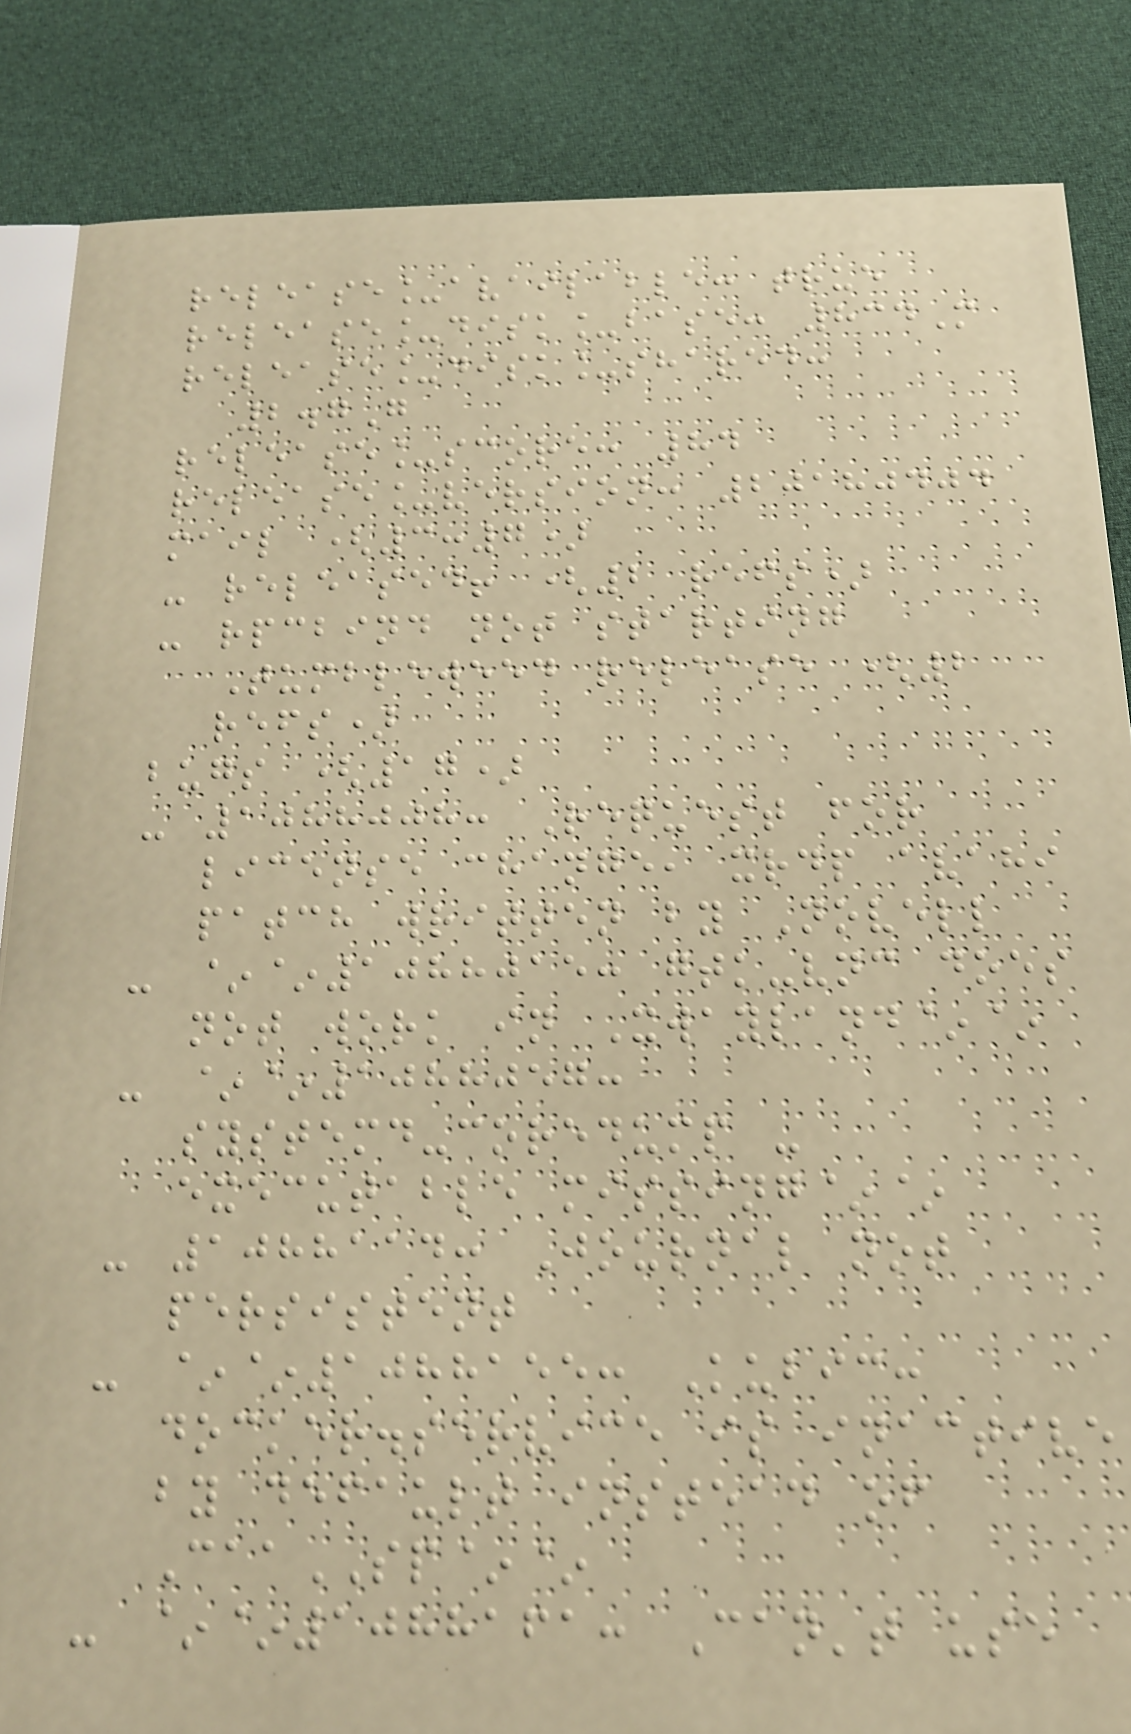release_available: true
release_disk_base: 834M
release_disk_shared:
2.7G
release_score: 84
release_version: 20180404
mail (3:7)
- released! (2 refs)
- rpcbind not starting
Tumbleweed release (2
refs)
bugs (17)
- 1088008: Request for
license change, xrdp avahi
patch written by Novell
- ~~1088015: gtk-vnc does
not work in Xwayland~~
- ~~1088057:
systemd-coredump -
executable missing~~
- 1088114: Journal not
persistent
- ~~1088155: Kubic:
docker.service is inactive
by default instead of
CaaSP~~
- ~~1088161: Can't use
